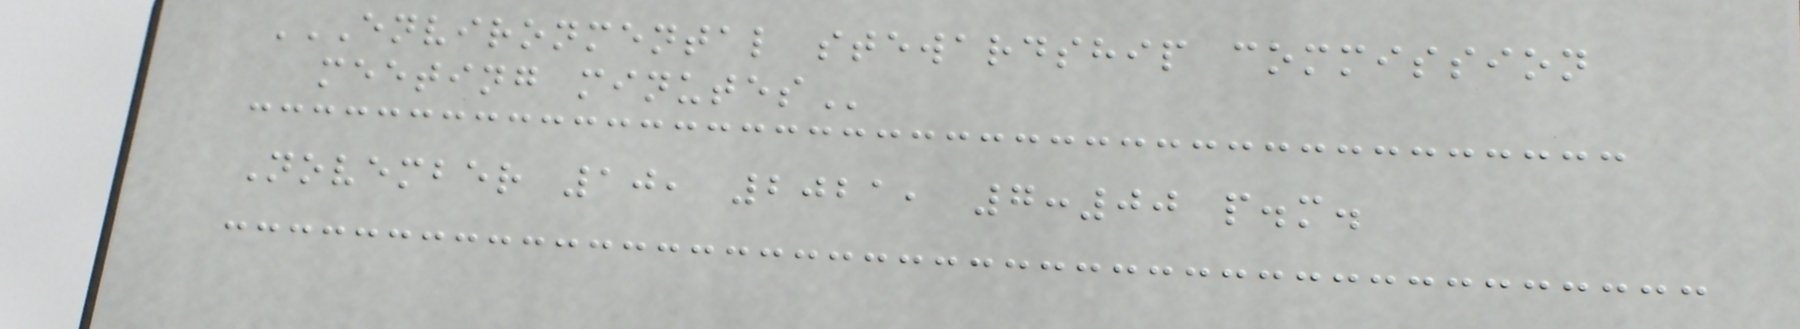ENVIRONMENTAL STEWARDSHIP COMMISSION
MEETING MINUTES
November 10, 2021, 7:00 p.m.
